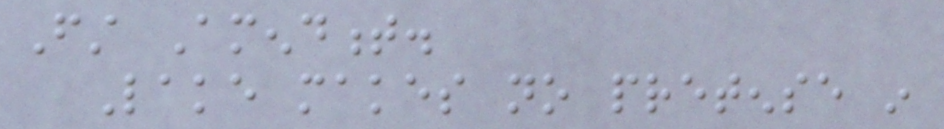First Amendment.
Lake makes no pretense in
